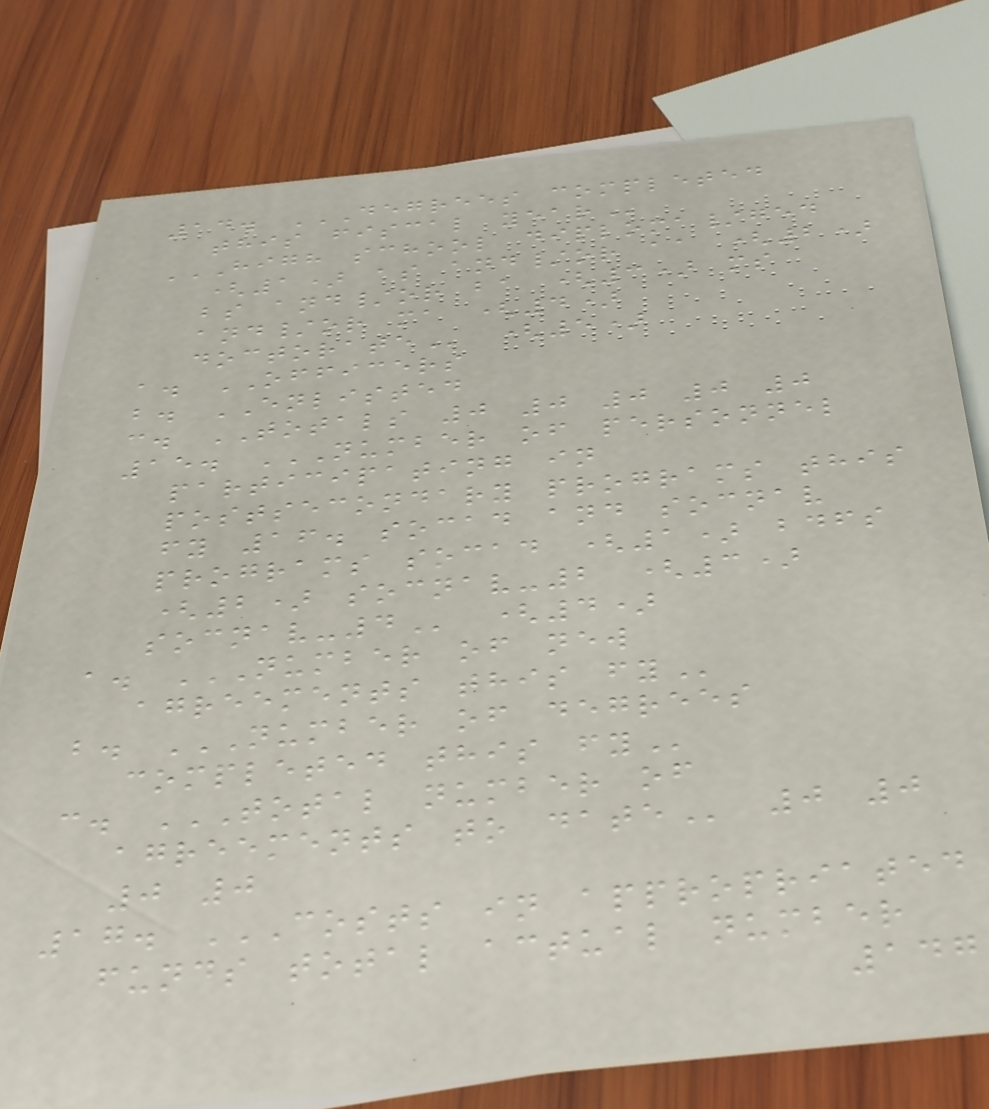14. DEGREES COMPLETED
THIS FISCAL YEAR
HIGH SCHOOL DIPLOMA/GED
(1) AS AND/OR AA (2)
BS AND/OR BA (3) MS
AND/OR MA (4)
DOCTORATE (5)
a. OFFICERS
b. ENLISTED
c. TOTALS 0 0 0 0 0
15. NUMBER OF PERSONNEL
PARTICIPATING IN
POSTSECONDARY PROGRAMS THIS
FY 16. SOCAD AND SOCNAV
PROGRAMS SOCAD (1) BDFS
(2) SOCNAV-2 (3)
SOCNAV-4 (4)
a. NUMBER OF NEW
AGREEMENTS THIS FY
b. NUMBER OF DEGREES
COMPLETED THIS FY
c. TOTAL NUMBER OF
AGREEMENTS TO DATE 0 0
0 0
17. COSTS IN APPROPRIATED
FUNDS TOTAL ACTUAL NUMBER
147
